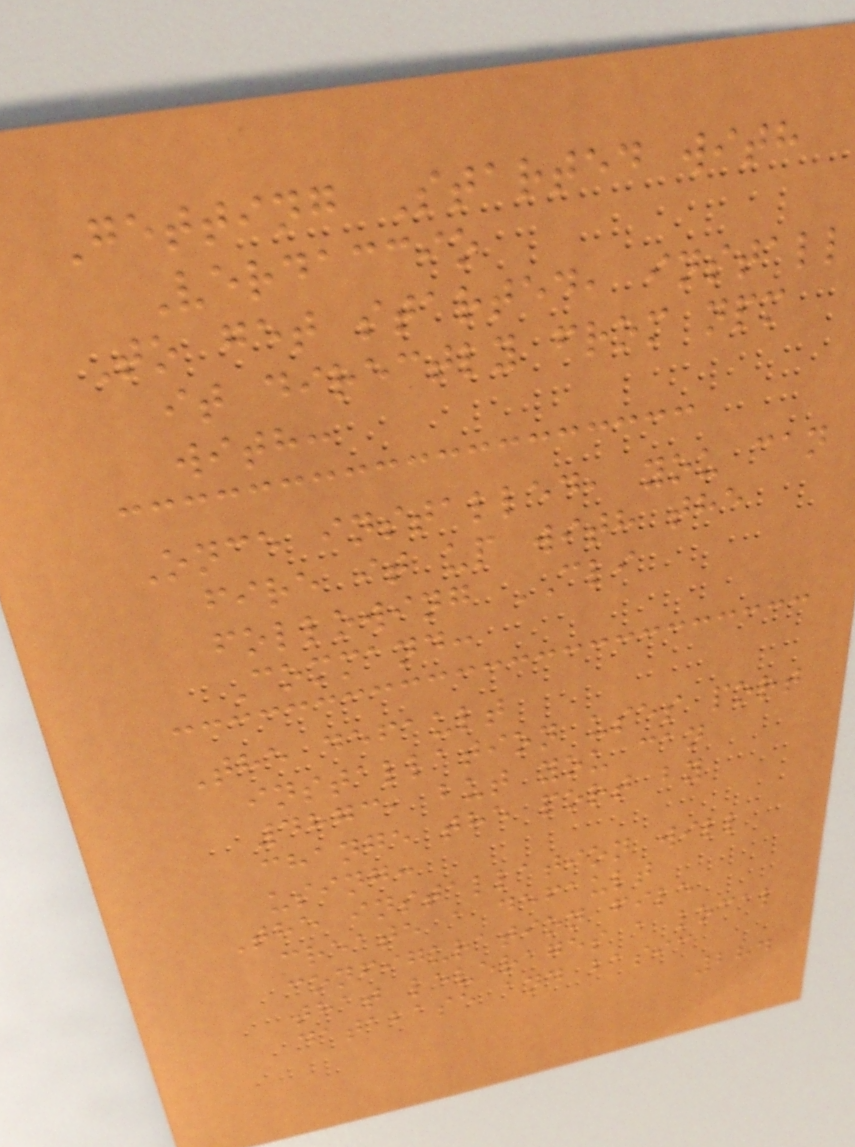Getting Started with
Verdaccio
To get started, install
it directly from npm
with:
Once installed, you can
fire it up with the
following CLI
Command:
The default
installation uses port
4873, but you can
change the port by
using:
The installation will
create a default
configuration file
that leverages a local
database and basic
284
